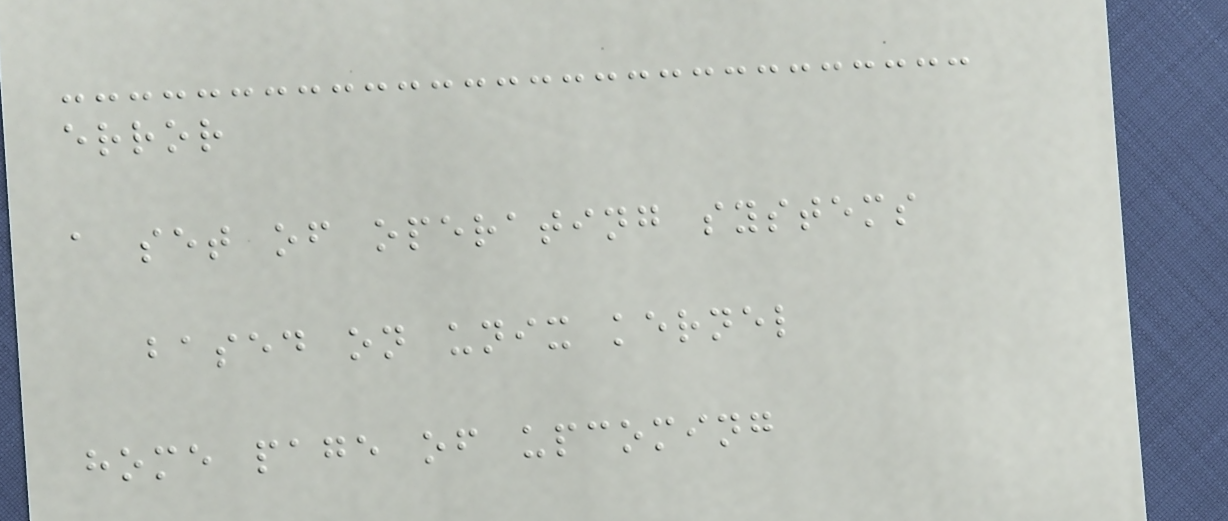error
a set of operating systems
based on unix kernel
home page of upcoming
